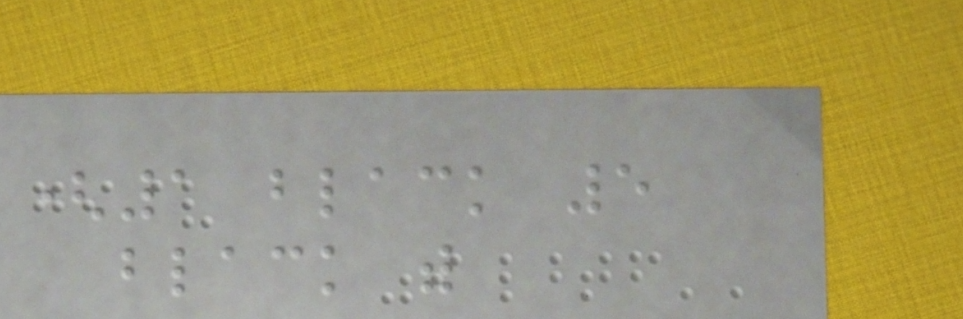(1 black 5
black with
